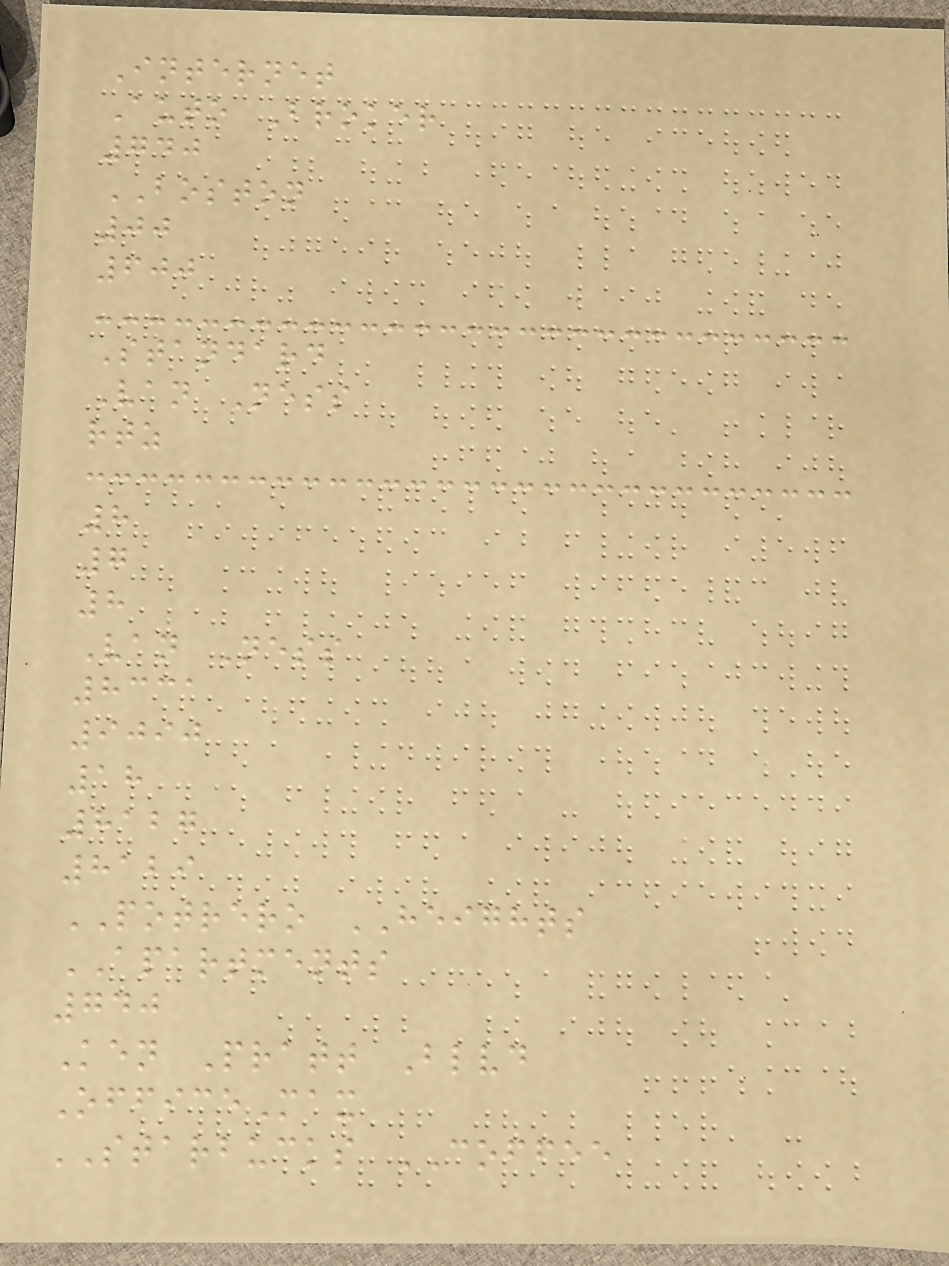Internet
Auto Broker
740
BOSTON
00
600
Standard
Van Ness
rtz
8
7
8
Van Ness
8331
9090
18
8127
8129
POTRERO HEIGHTS
APARTMENTS
740
Ken Pratt Blvd
OfficeMax
STARBUCKS COFFEE
